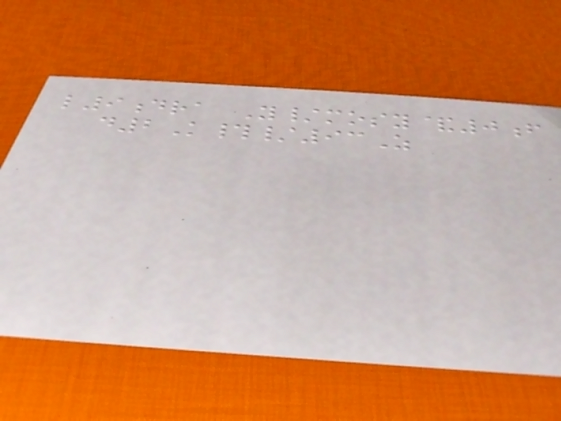l9dra Y/mosy&0f
d2K#/93Z
